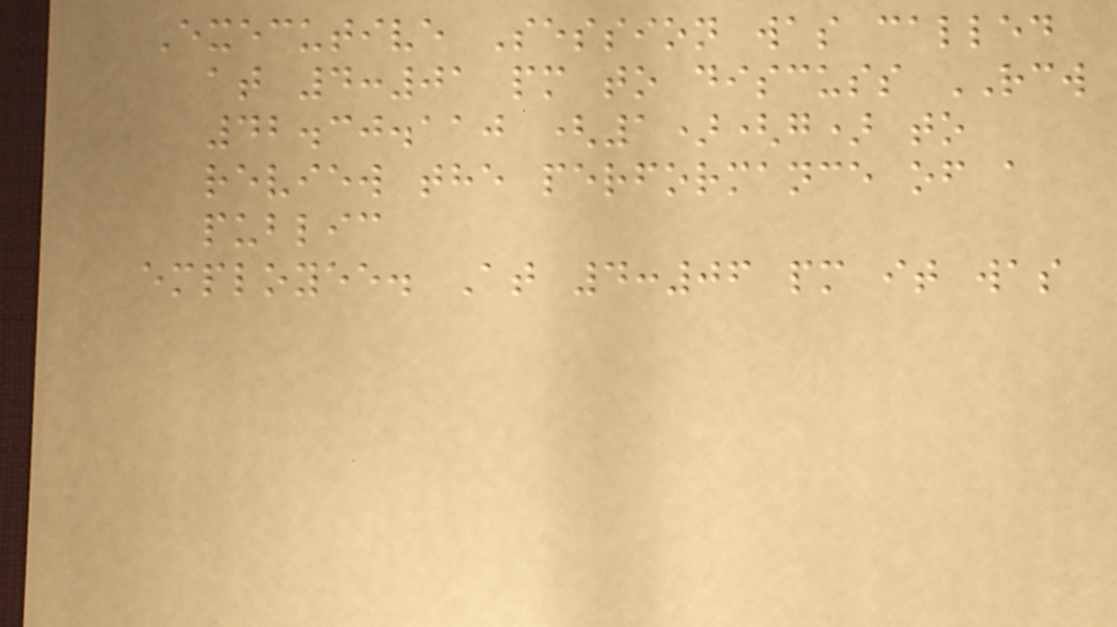Executive Session was called
at 4:01 pm to discuss RCW
42.30.110 (1)(g) to
review the performance of a
public
employee. At 4:06 pm it was
